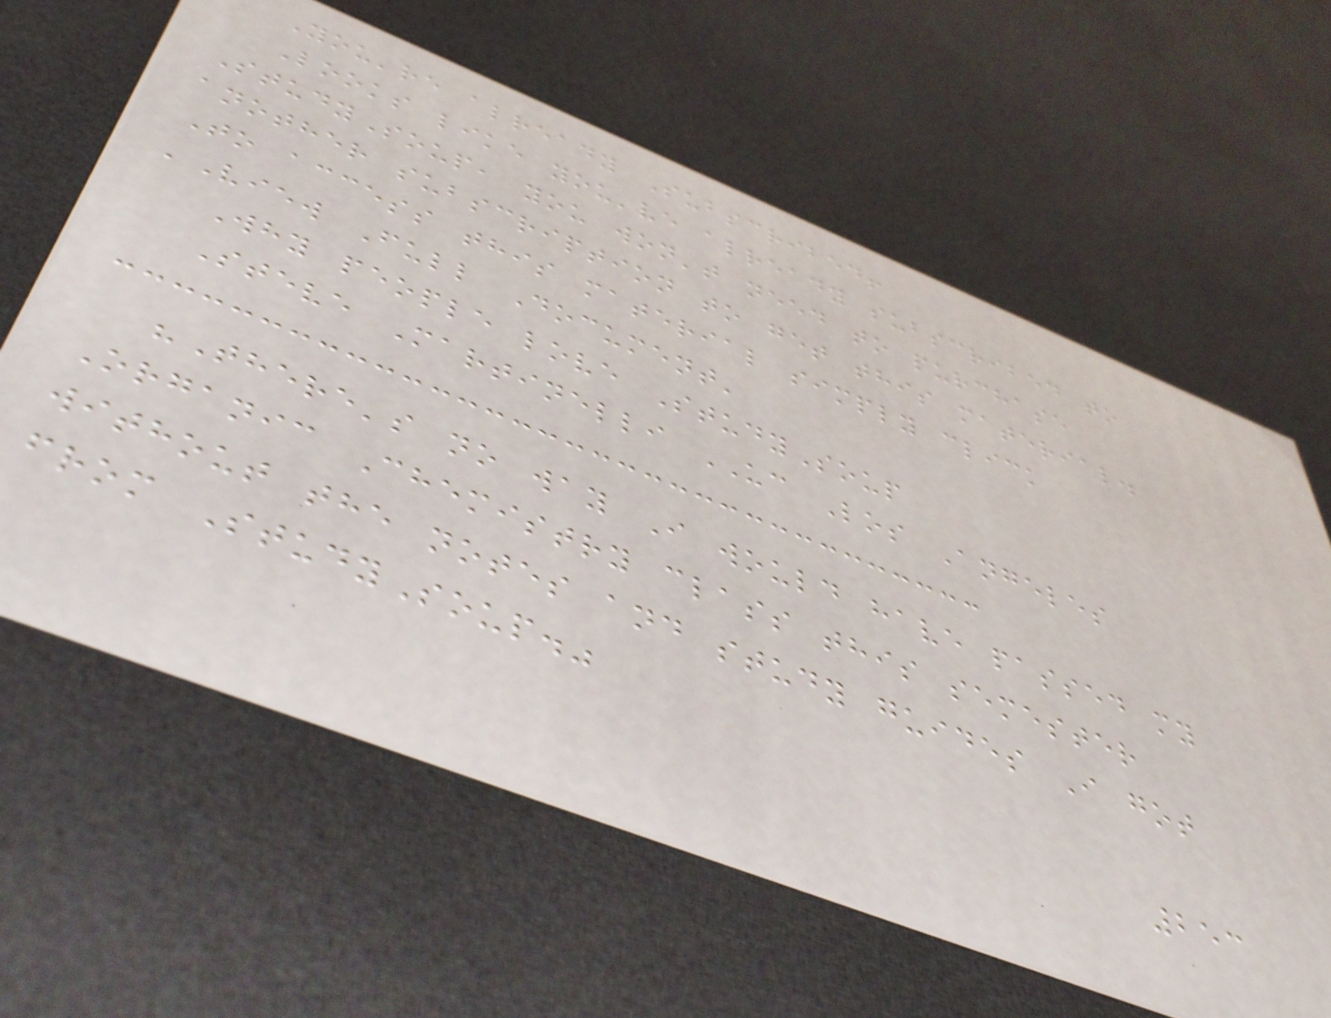You're already Subscribed!
Looks like you've already subscribed to
StudySoup, you won't need to purchase
another subscription to get this material.
To access this material simply click
'View Full Document'
Why people love StudySoup
Steve Martinelli UC Los Angeles
"There's no way I would have passed my
Organic Chemistry class this semester
without the notes and study guides I got
from StudySoup."
253
